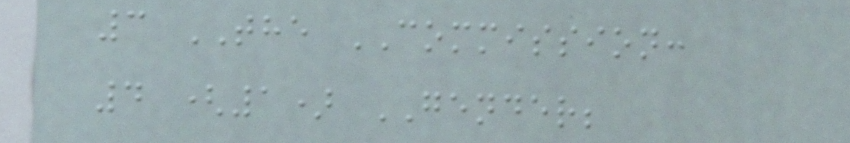3 THE COMMISSION:
4 (1) GENDER;
